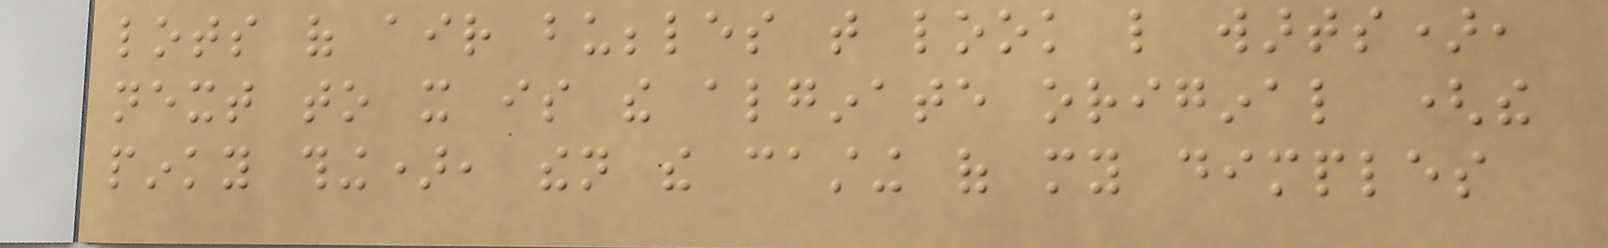lots of air bubbles that look like warts),
next to it is the alginate original (the
pinky thing), then the casting of my dimples
